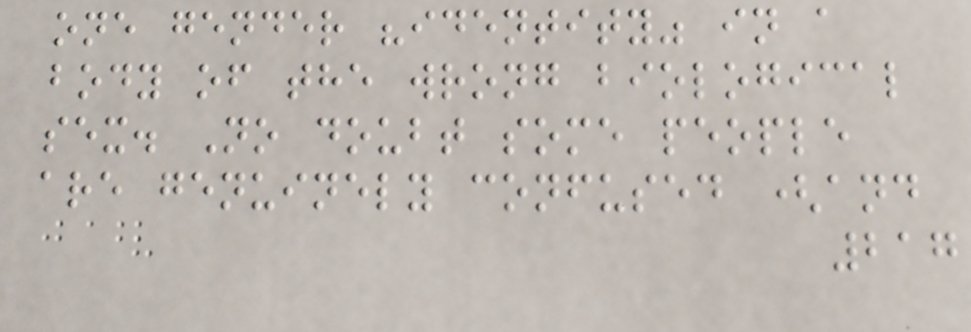one gender "identity" in a
body of the wrong biological
sex. No doubt some people
are genuinely confused (and
217
